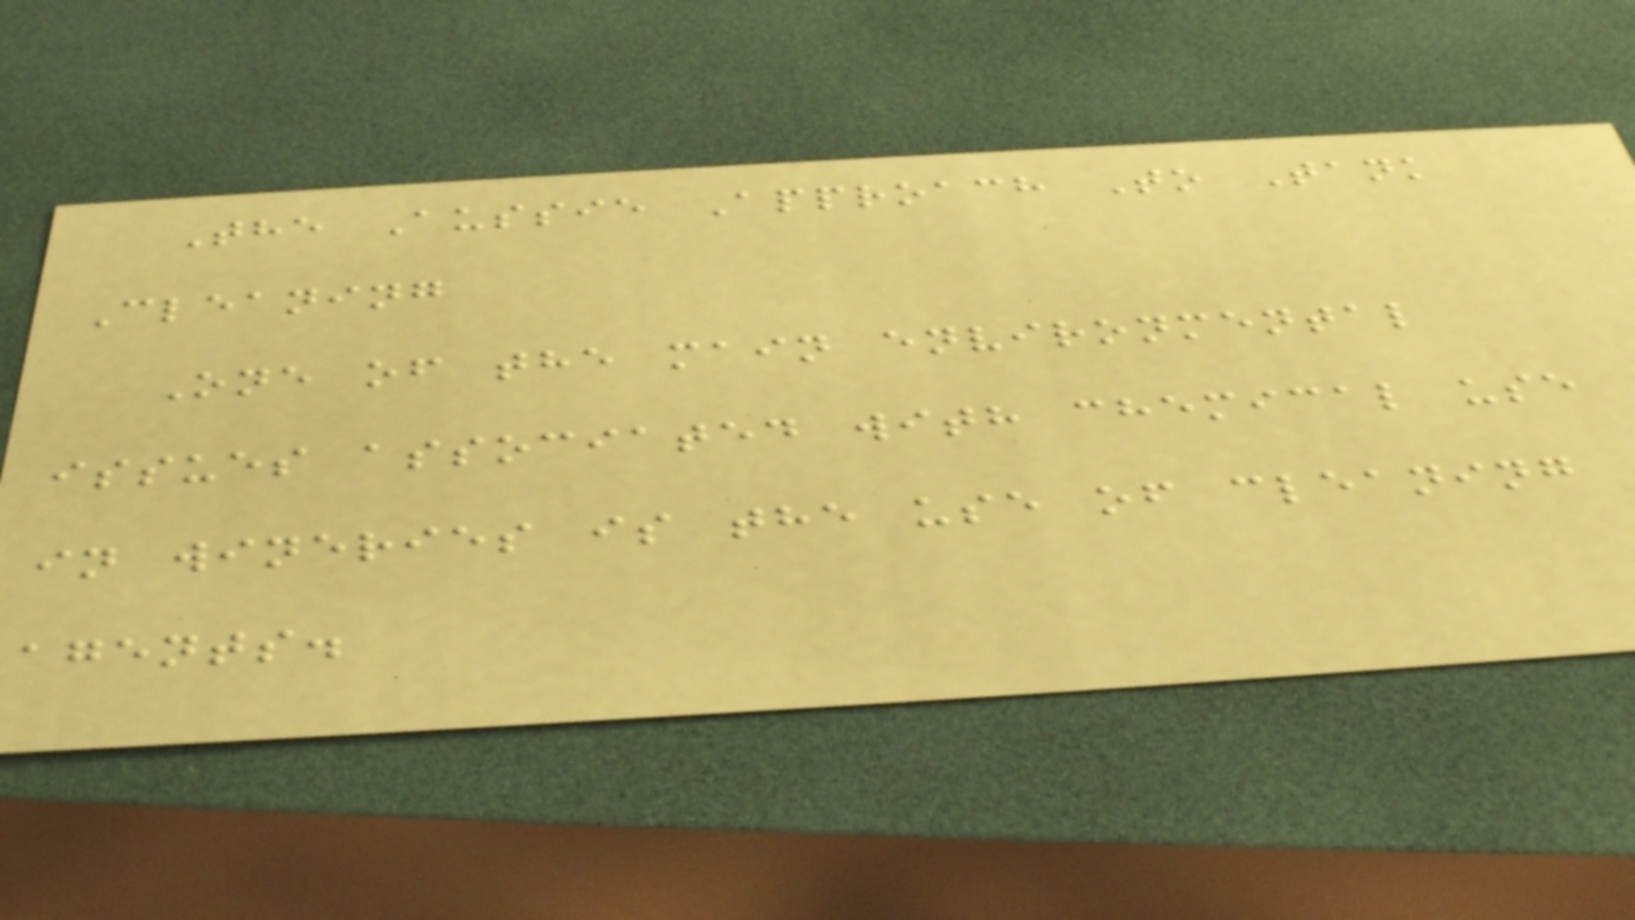The Aussie Approach To Tank
Cleaning
One of the main environmental
issues associated with chemical use
in wineries is the use of cleaning
agents.
